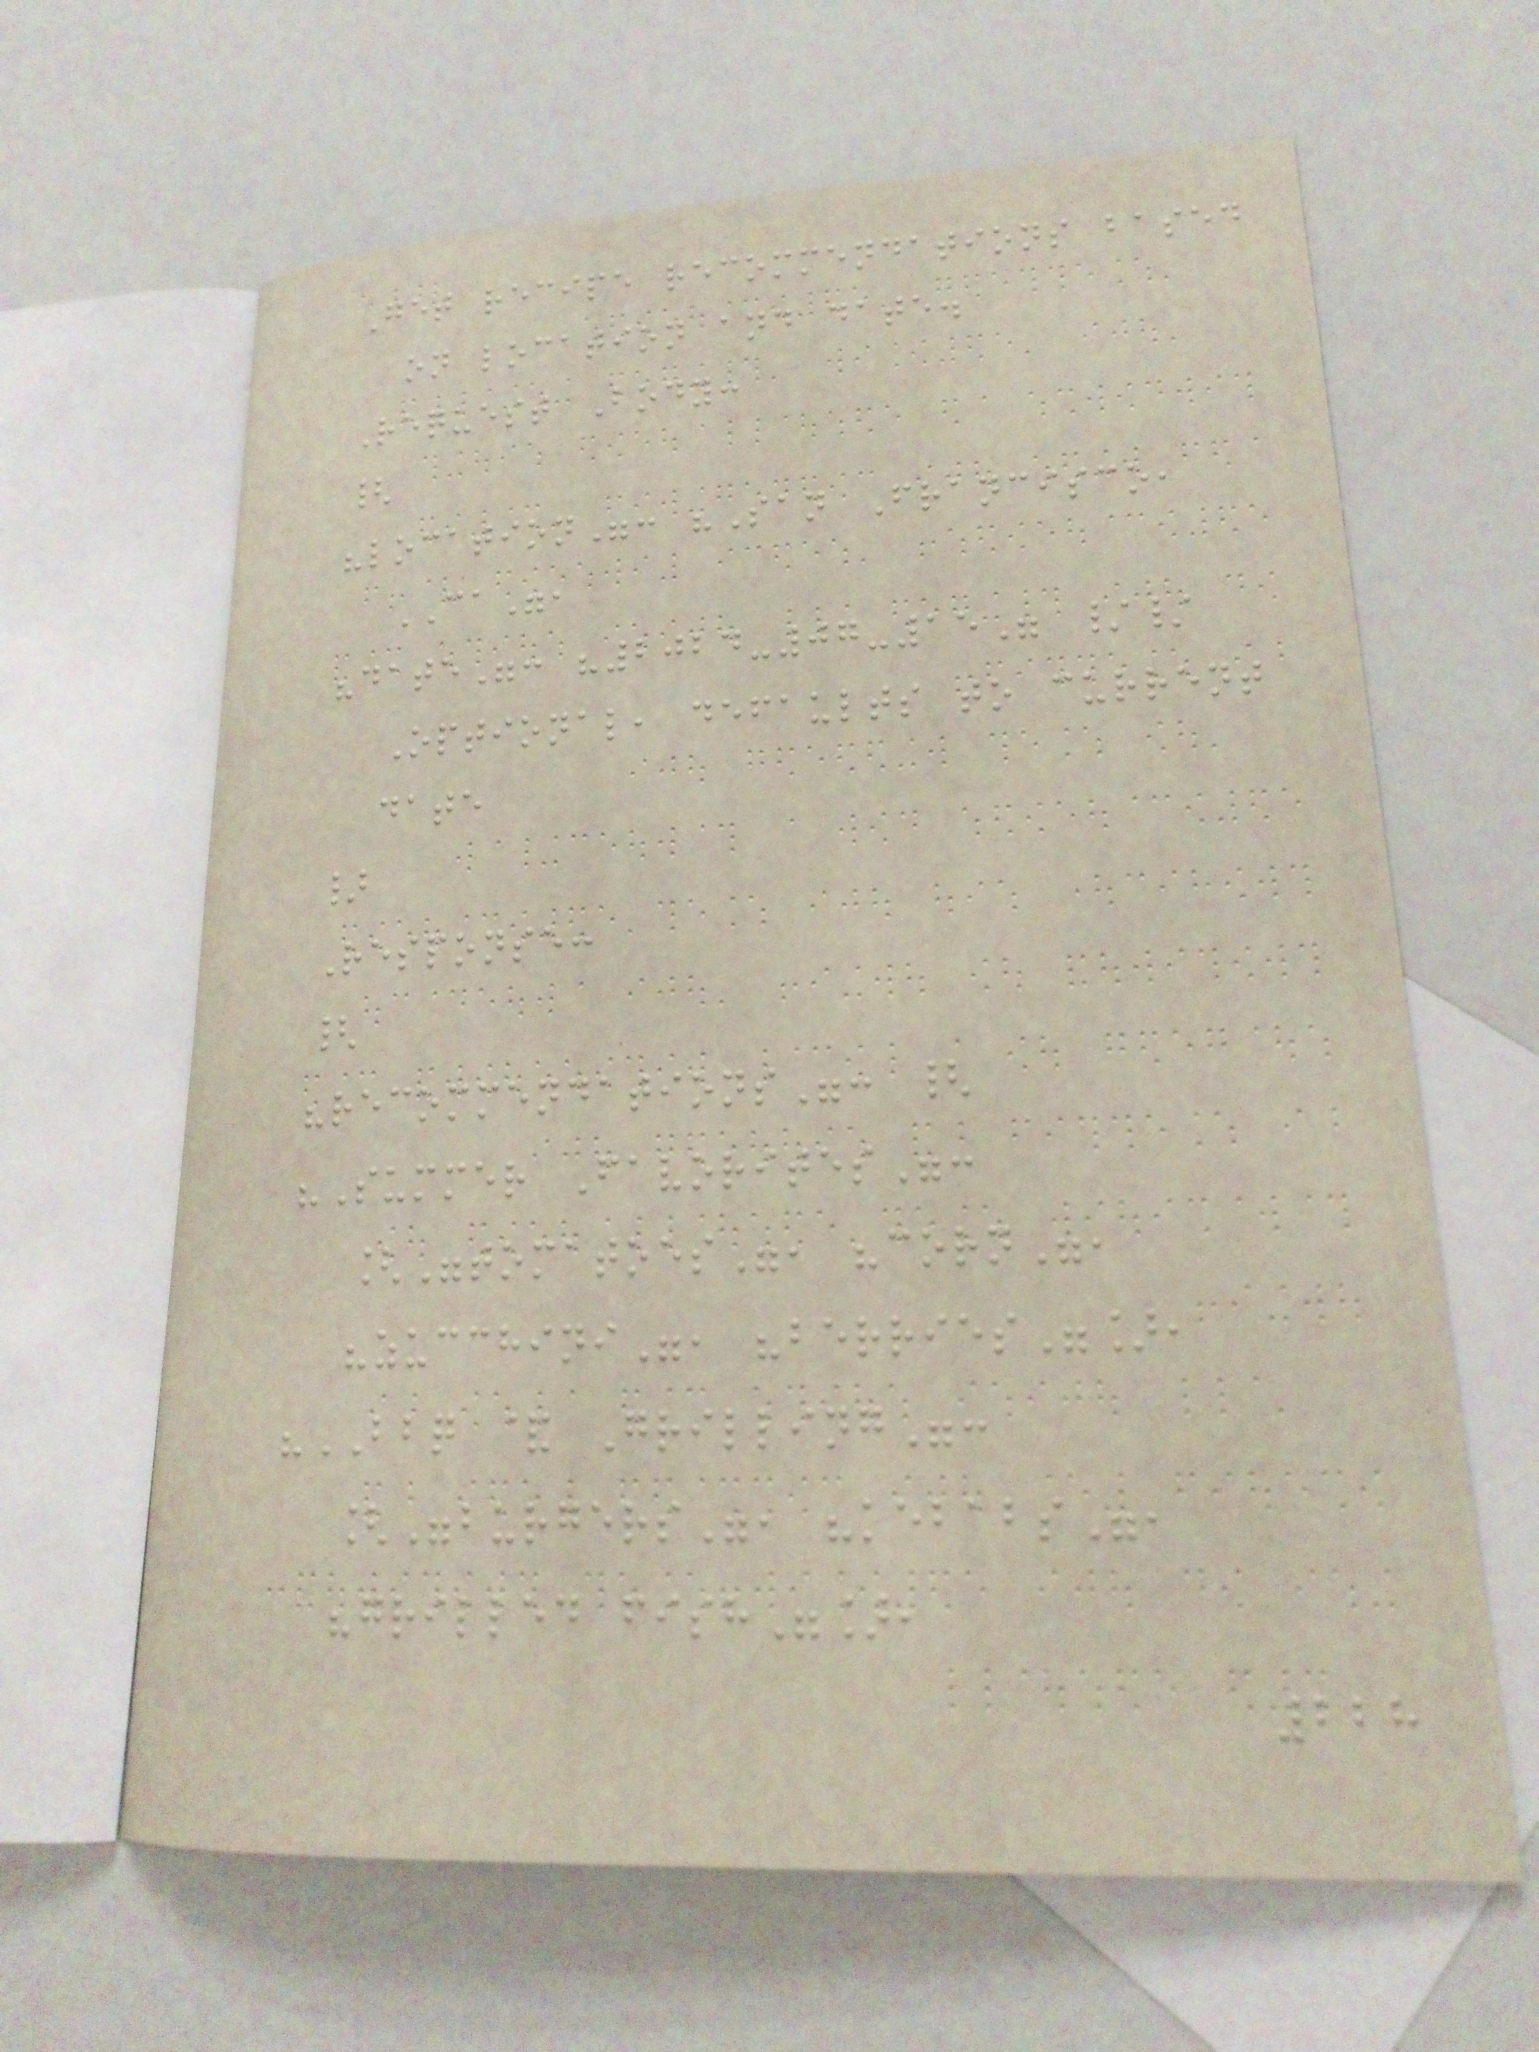Get recipe recommendations based
on location and date.
Request Body:
{
"location": "San Francisco,
CA",
"date": "2024-07-15" //
Optional, defaults to current
date
}
Response:
{
"recommendations": {
"Summer Favorites":
["tomatoes", "corn",
"zucchini", "berries"],
"BBQ & Grilling":
["burgers", "kebabs",
"grilled fish"],
228
